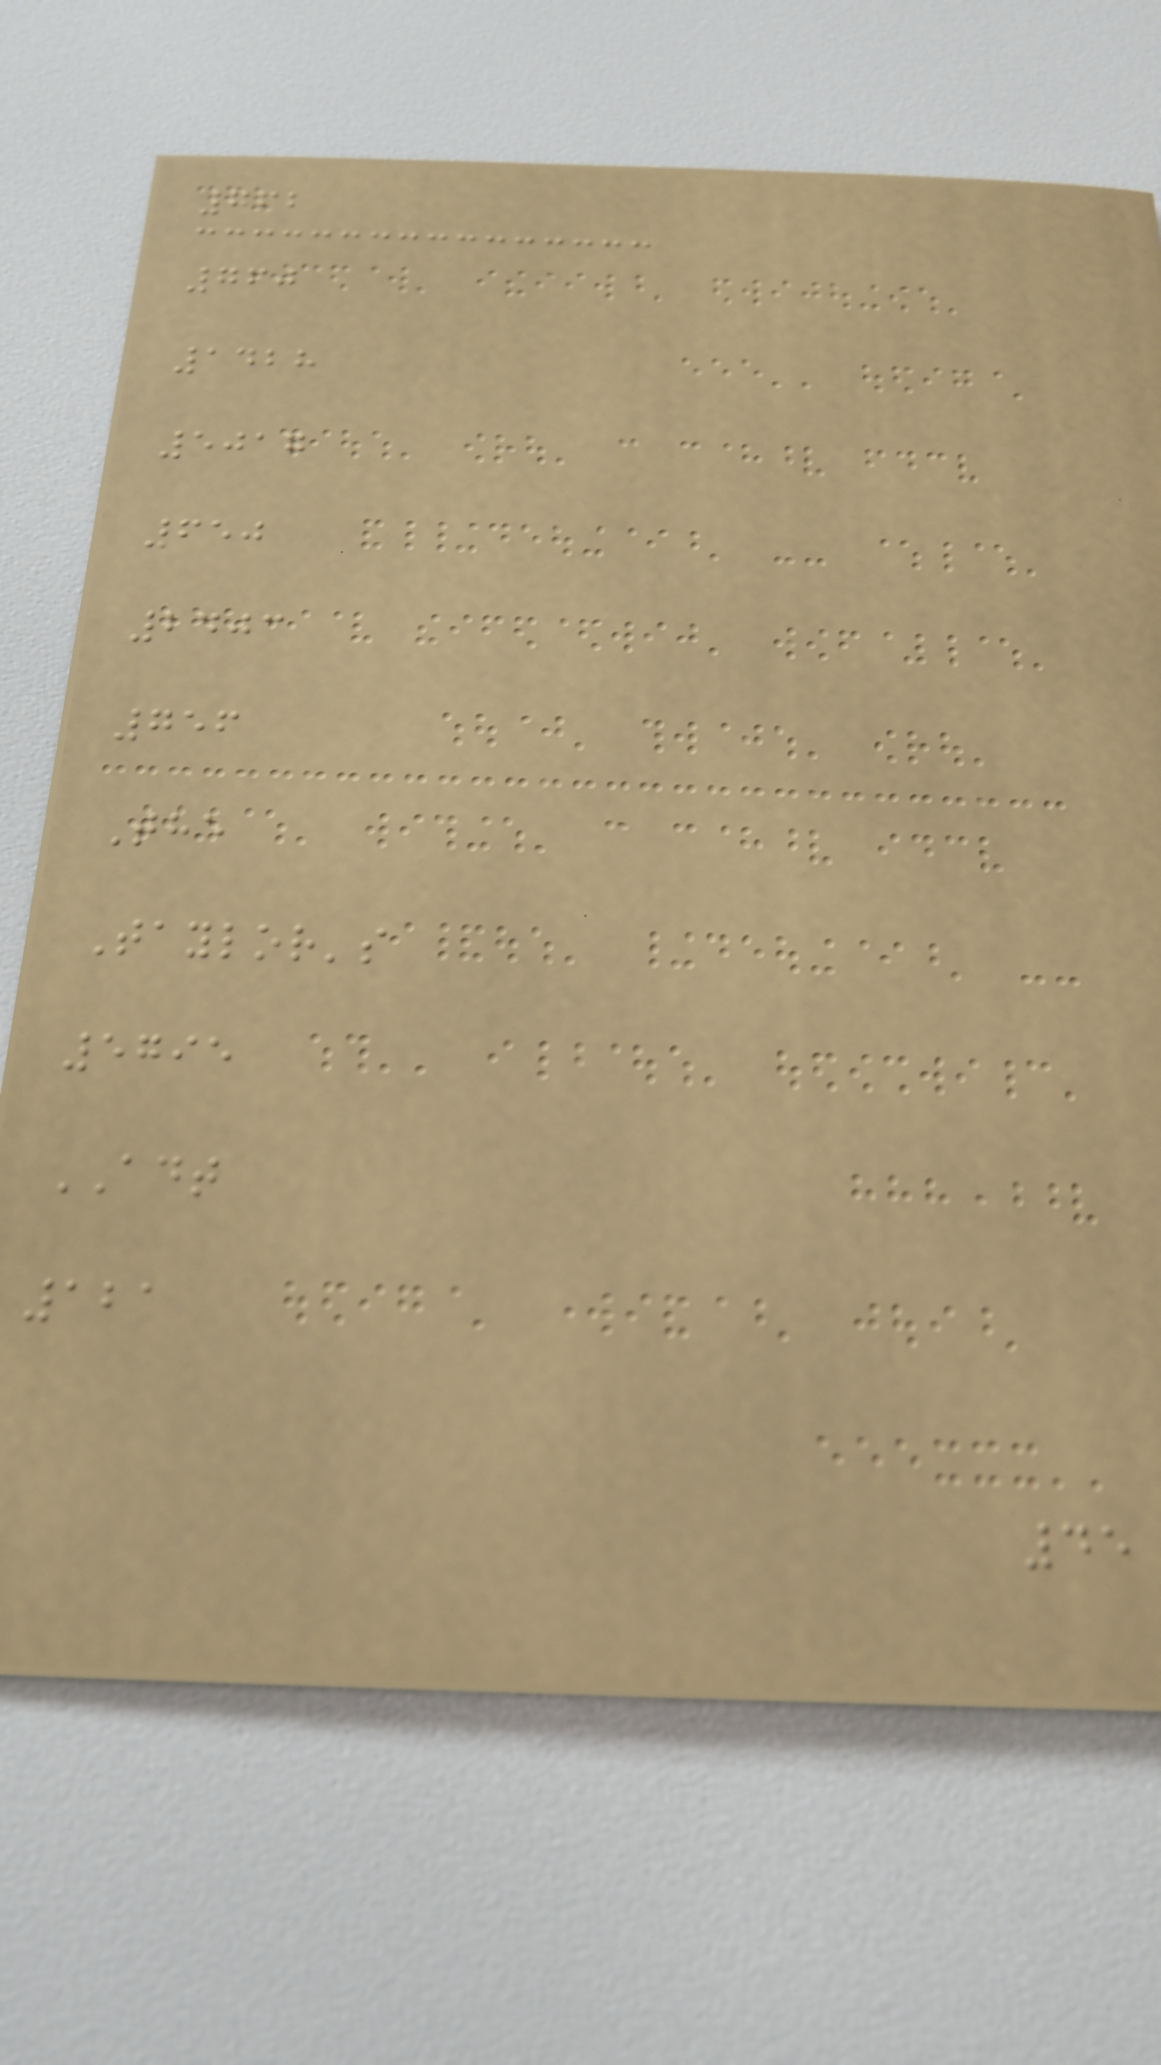762
760
1428
5017
650
2403
756
The
Taylor's
5795
ADT
121
45
